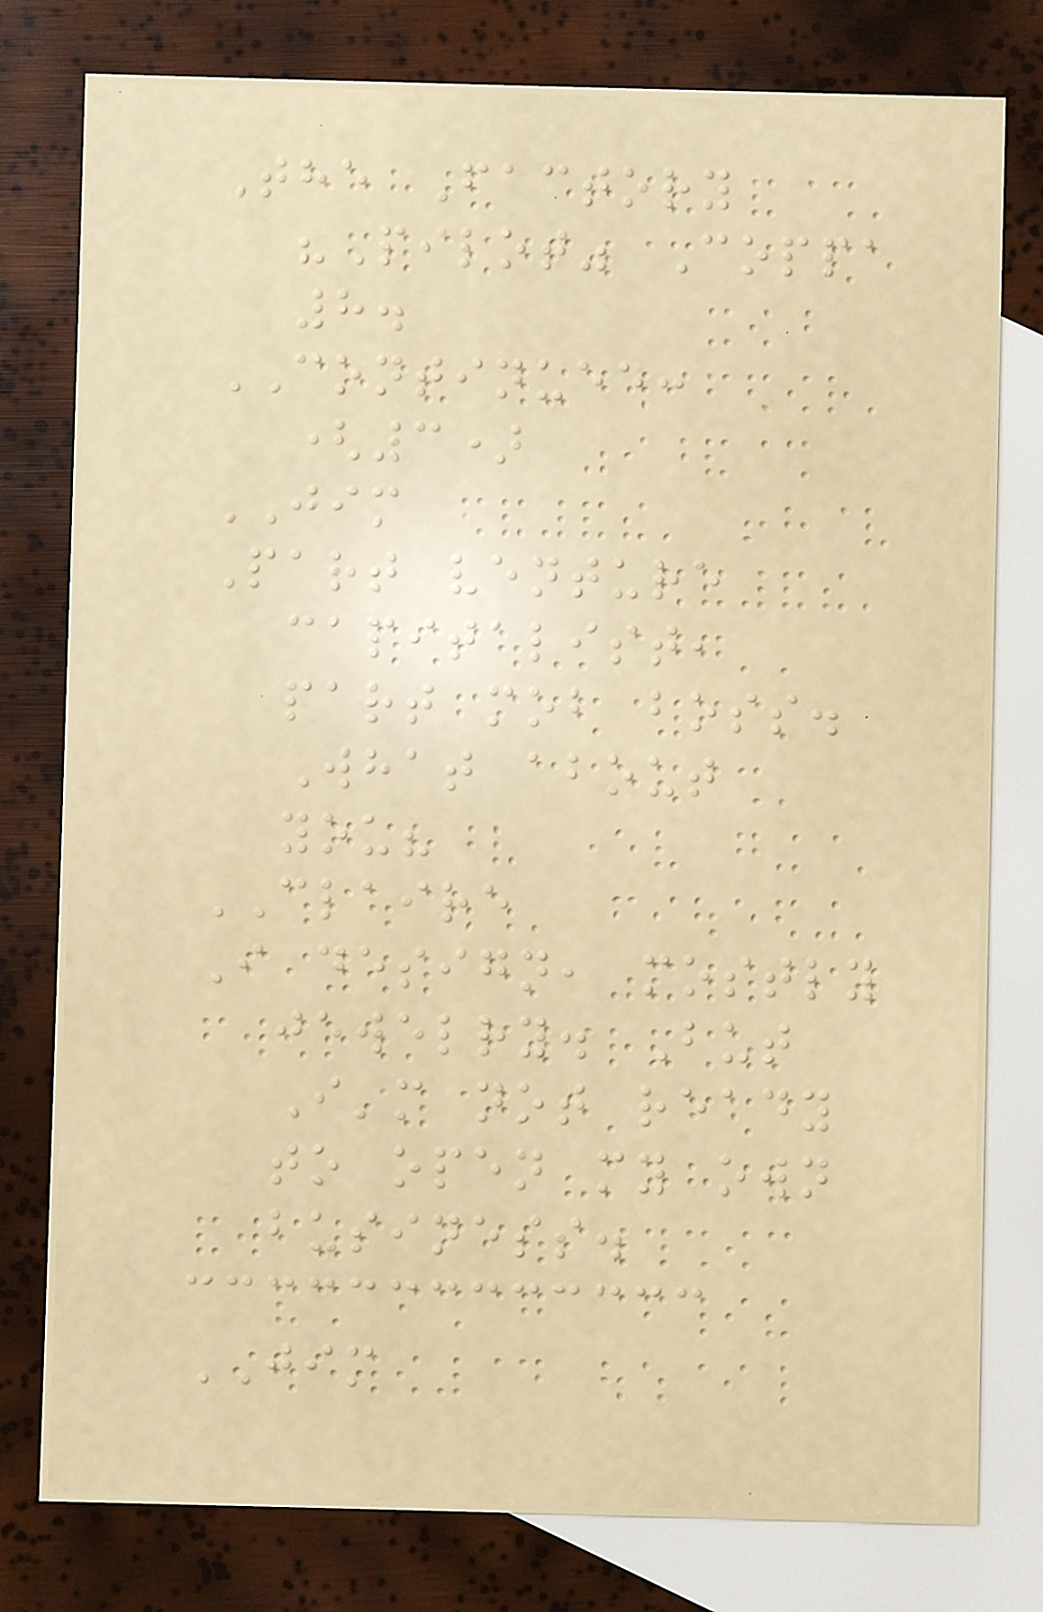The Factory
"Pilot" Coppa
8.
CONTINUED:
(3)
JIM
Part venture
capitalist,
part mob boss.
What about
you?
CLAIRE
I design, mostly
jewelry. But
I'm not ready
to open my own
business.
JIM
